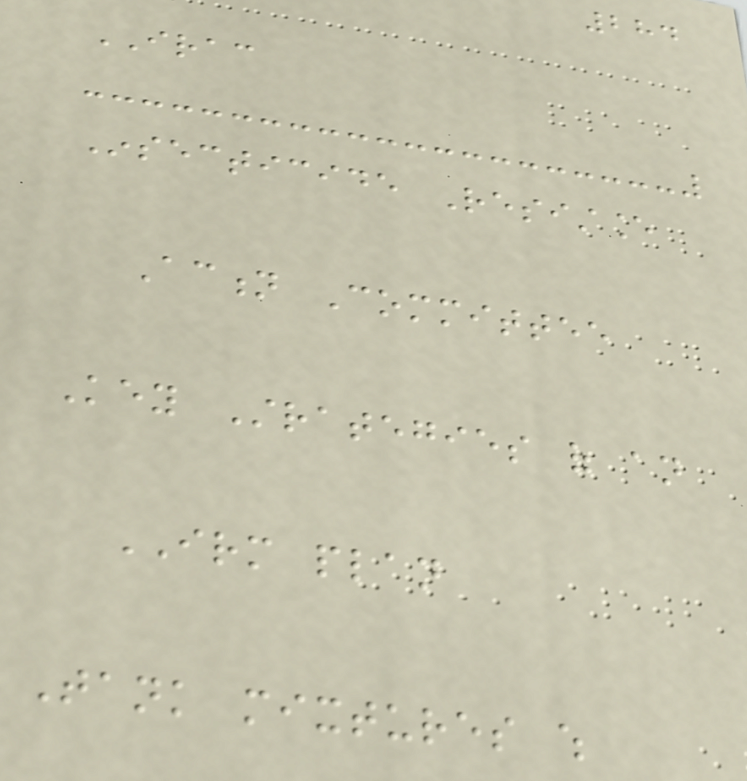284
IRAC
Insecticide Resistance
Action Committee
Key Strategies of an
IRM plan
Tank mixtures which
